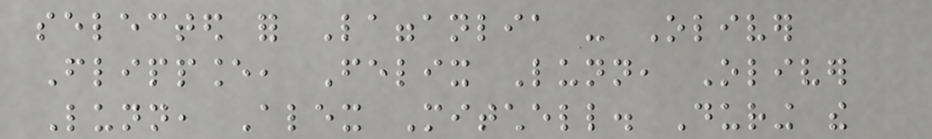selected for Lagganlia - Oliver
Flippance, Felix Lunn, Oliver
Lunn, Alex Mitchell. During the
